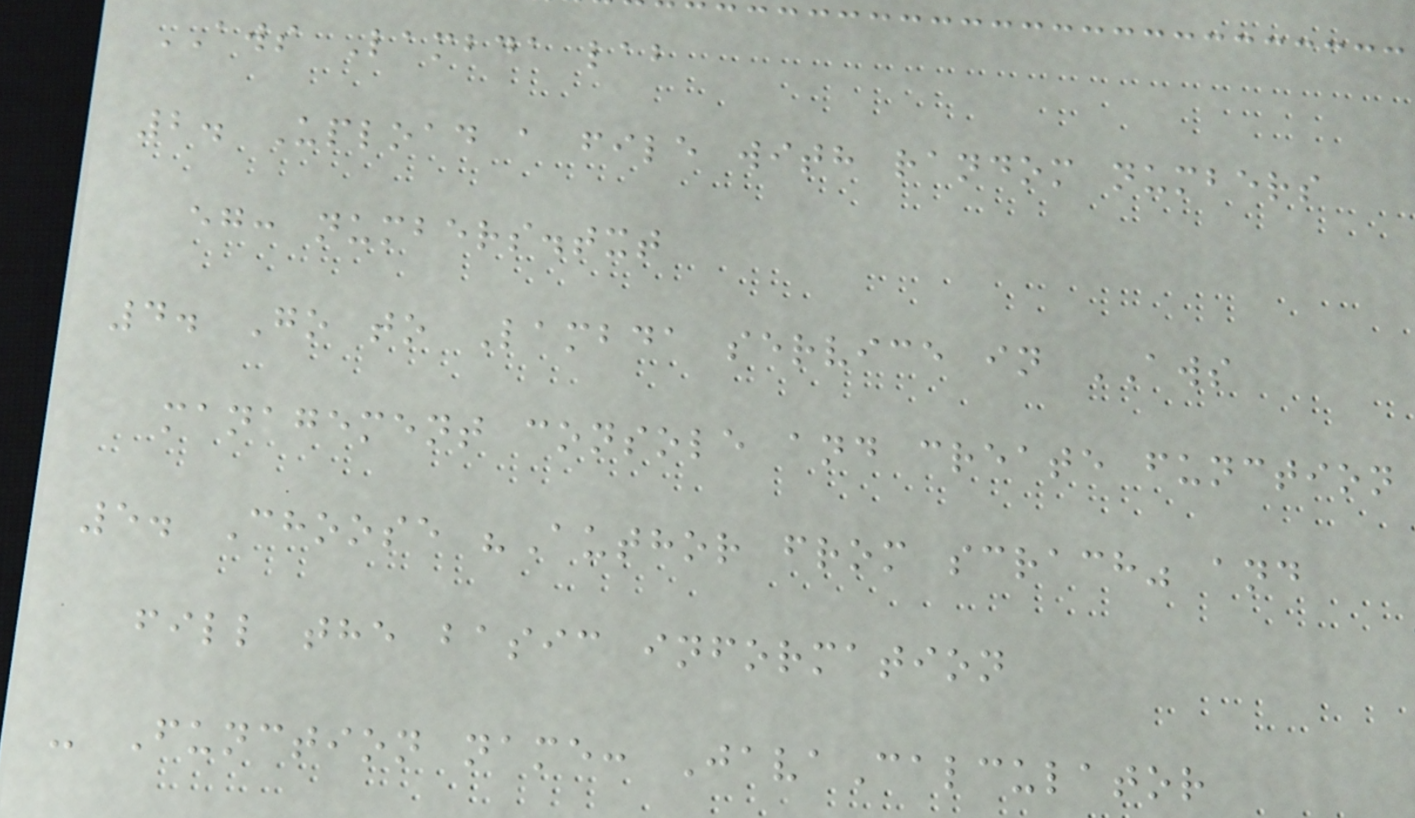AWS Lambda lab
2. Upload a file with random numbers
eg: numbers.txt
4. Go to Lambda service in AWS
management console and create function
5. Choose "Author from scrach" and
fill the basic information
- Function name: JavaCalculator
